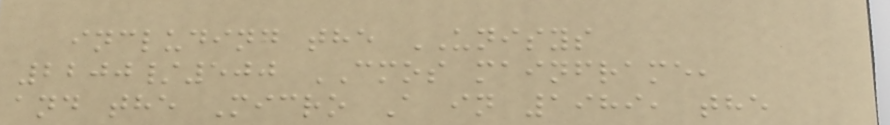including the UNISYS
2200/500 CMOS mainframe,
and the Micro A in 1989, the
